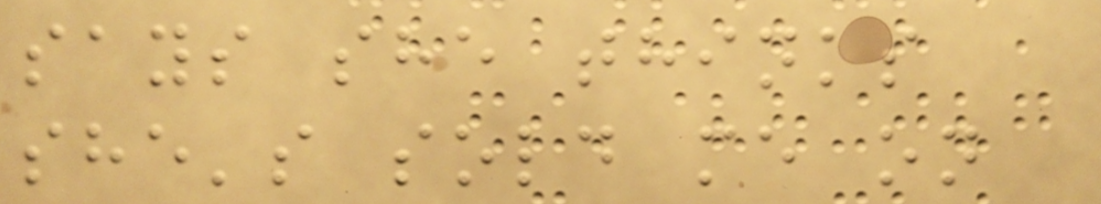says she thinks
she's sold me on
